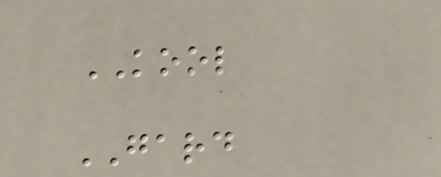KOOL
GARD
